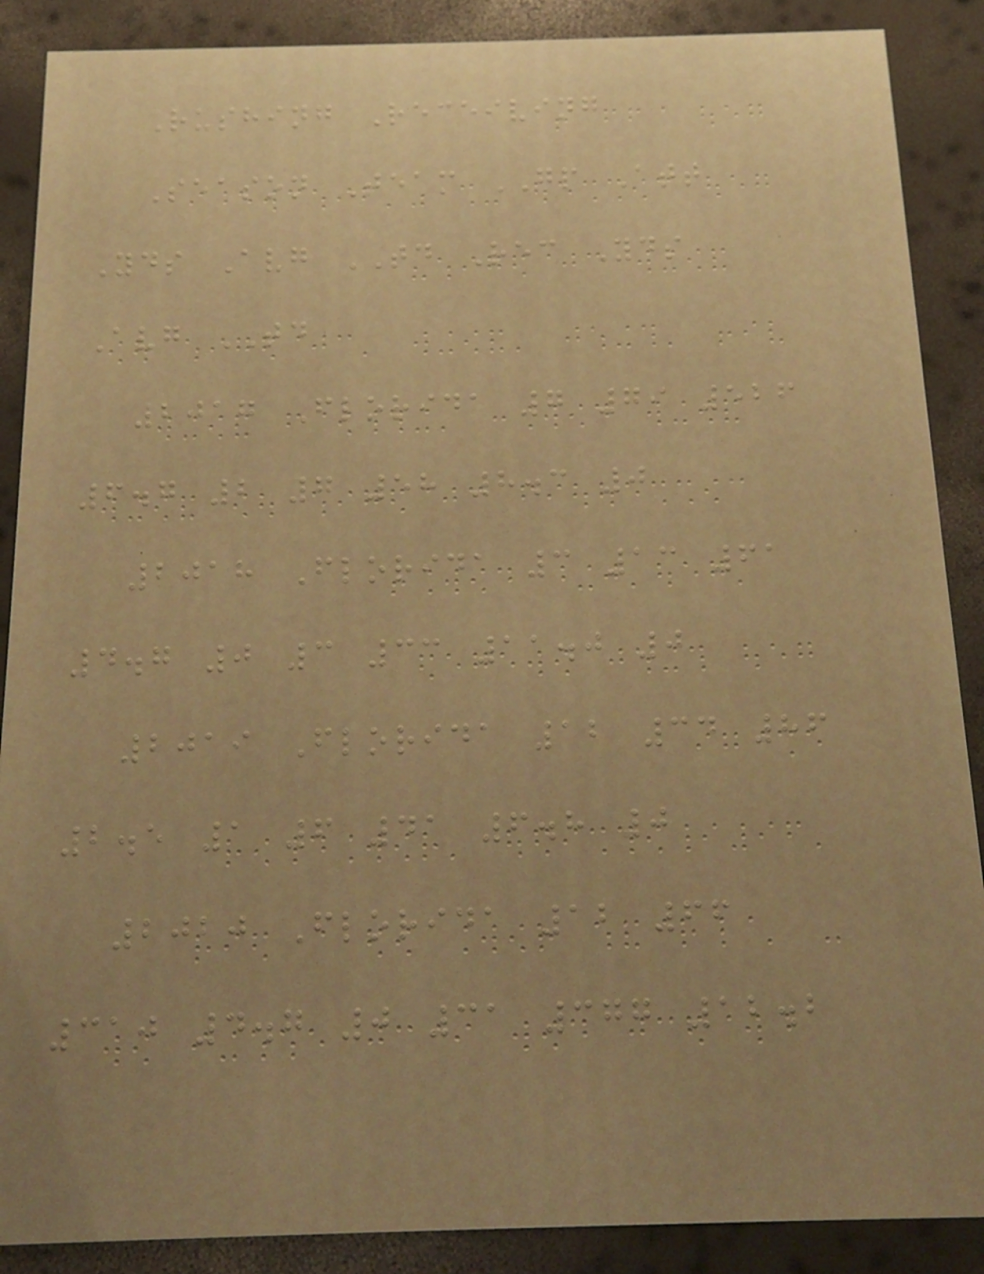Rushing Receiving
Season Team GP Att
Yds Avg TD Rec Yds
Avg TD
2017 Florida 7 79 526
6.7 2 7 58 8.3 0
2018 Florida 3 13 61
4.7 0 3 33 11.0 0
2019 Florida 12 34 86
2.5 1 6 41 6.8 0
2020 Florida 12 66
310 4.7 0 31 377 12.2
